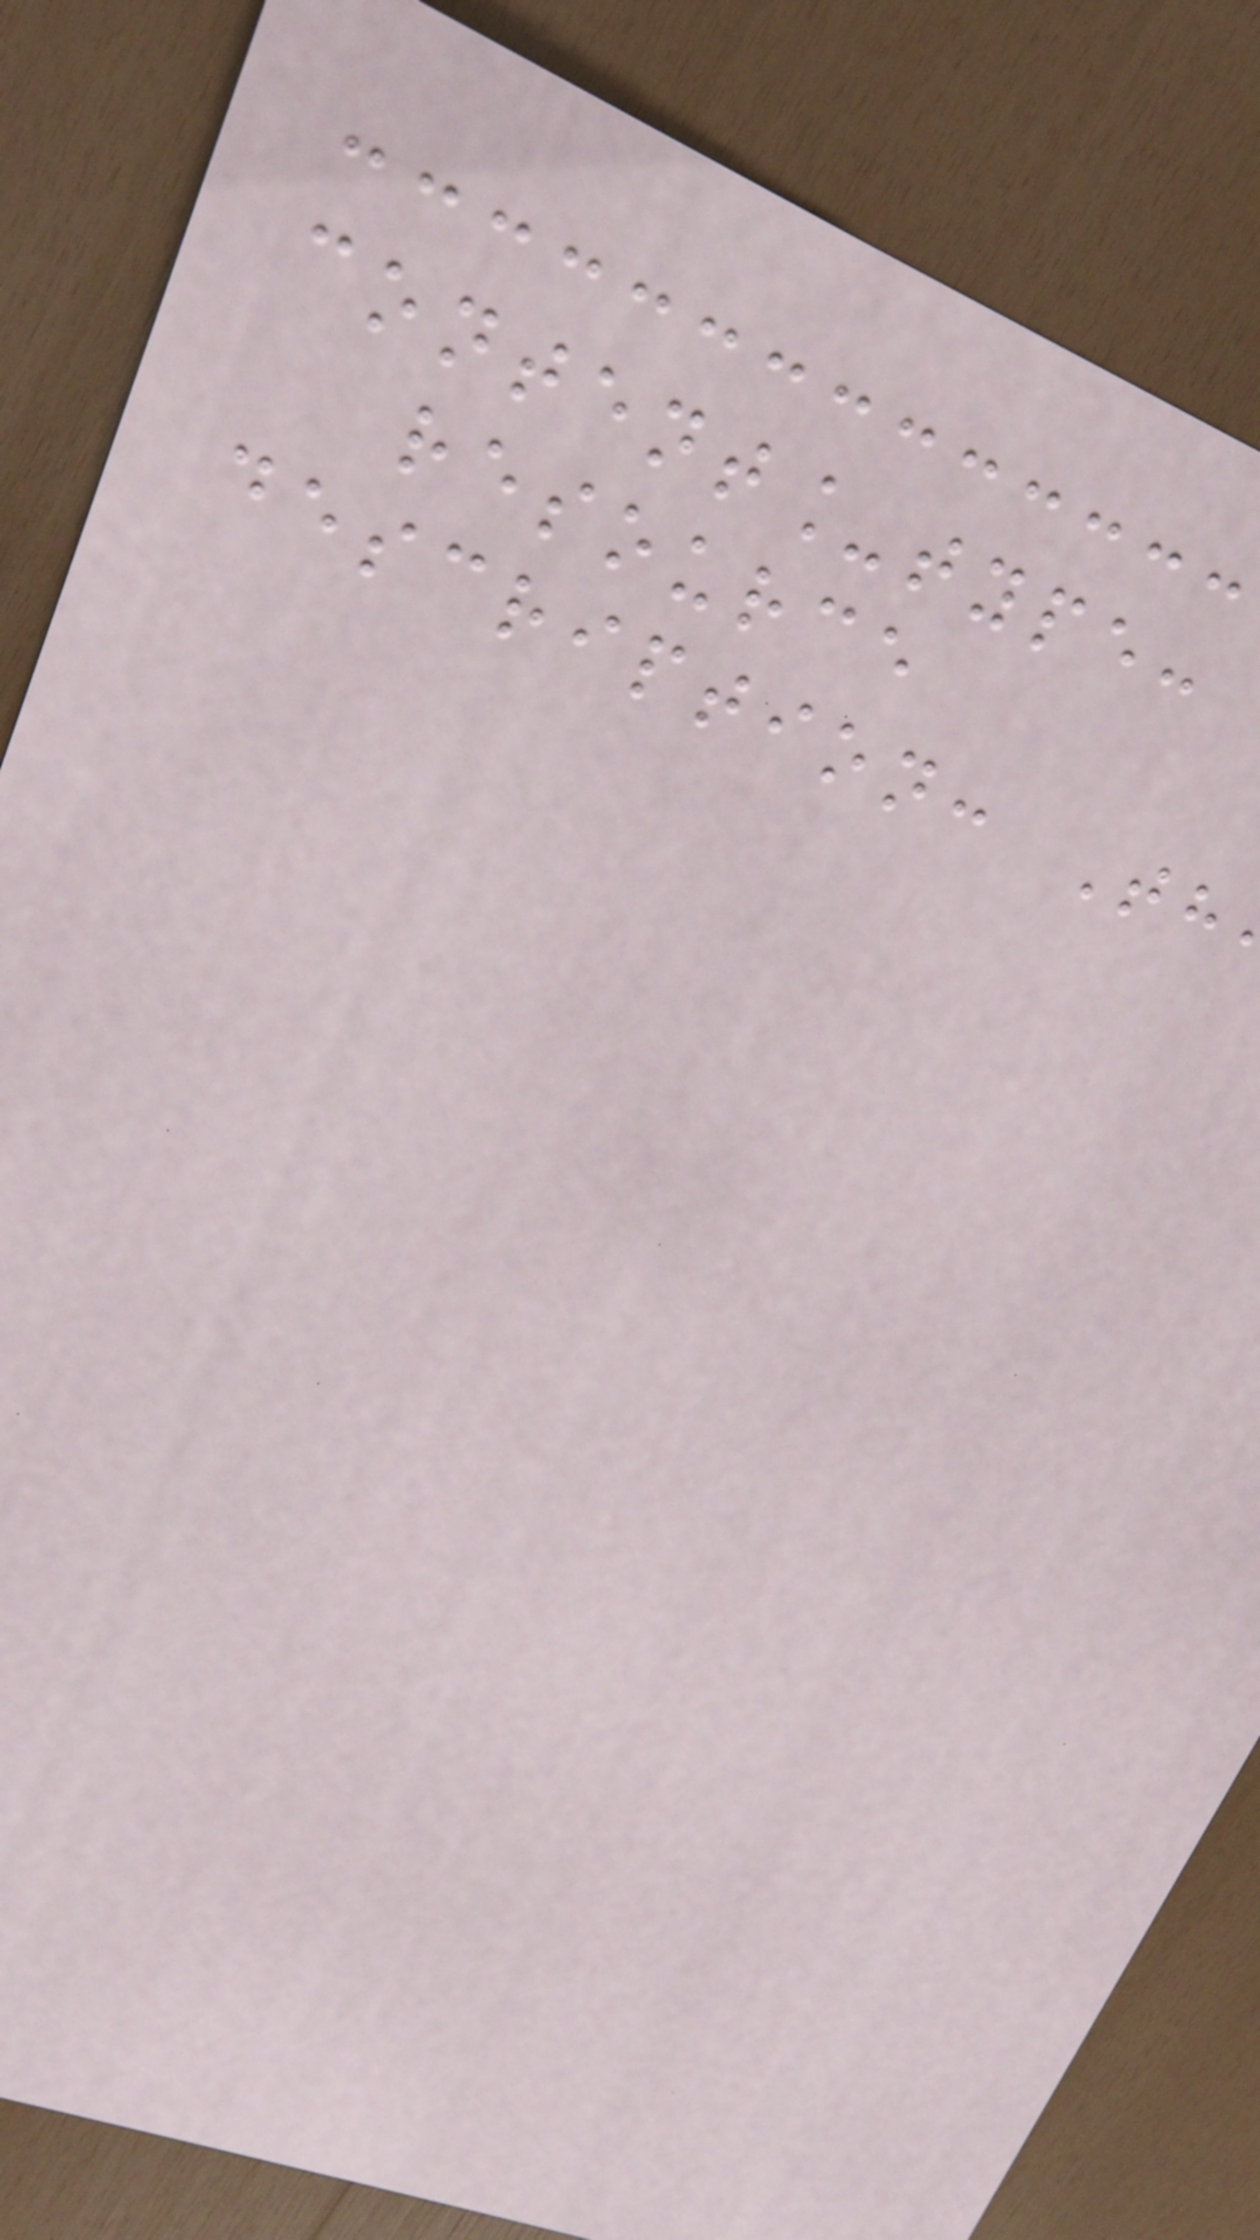content_type:
resource
description: Th
